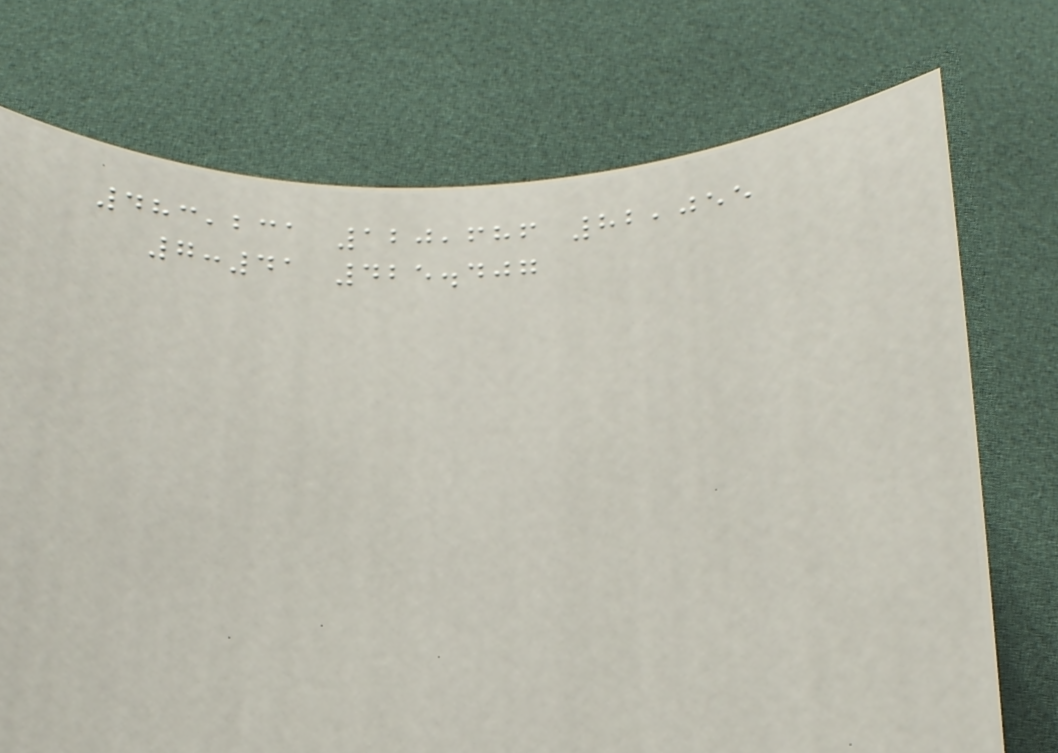483,231 120,686 82,055
7:41 425.407
